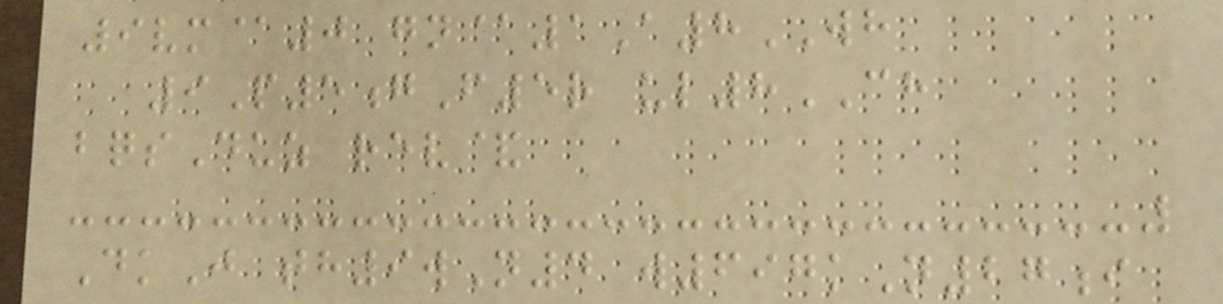9vm@0 gn@1A8WH
9P5gF5r ul8CH
bqsDuz rev&
DkJ th9wN4 w697kN27i
